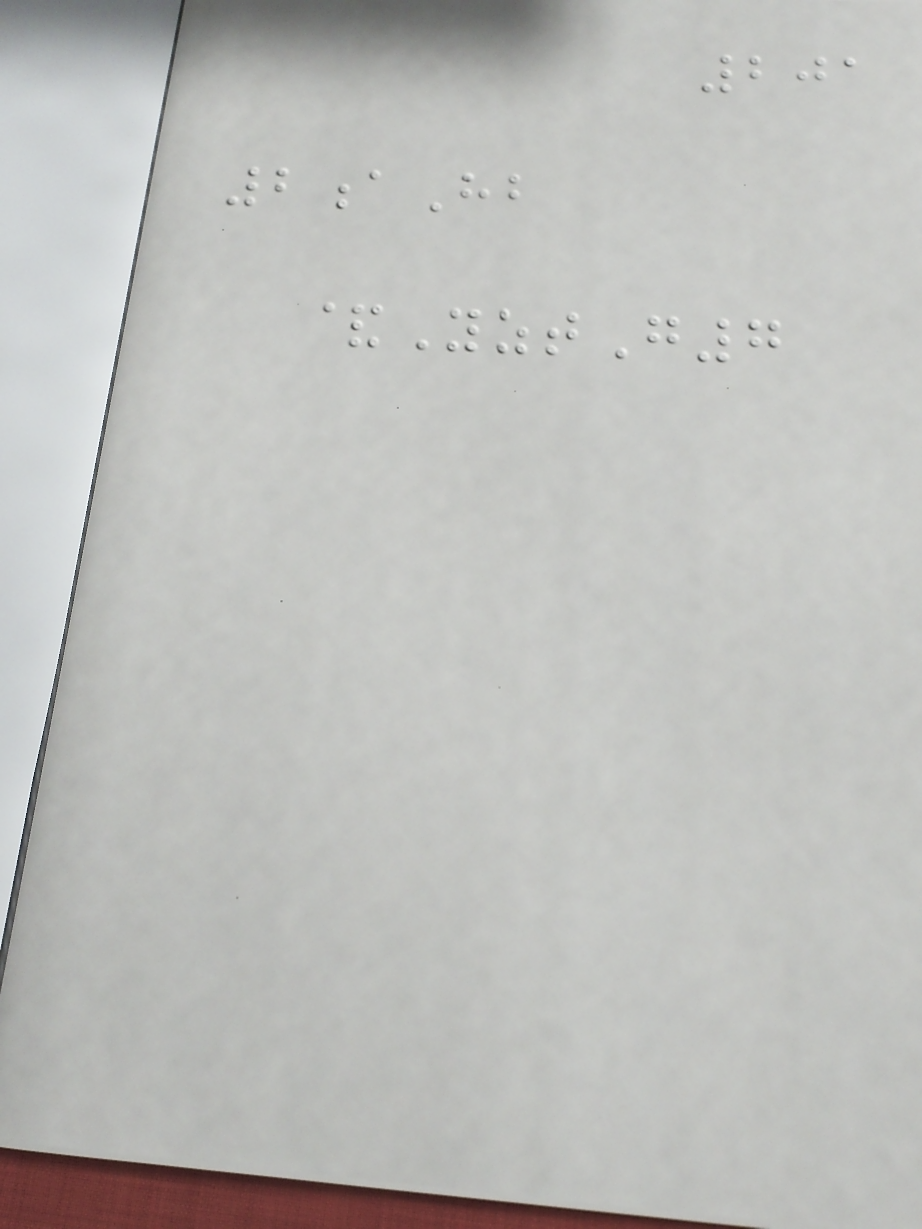201
2aHb
&YztG7
